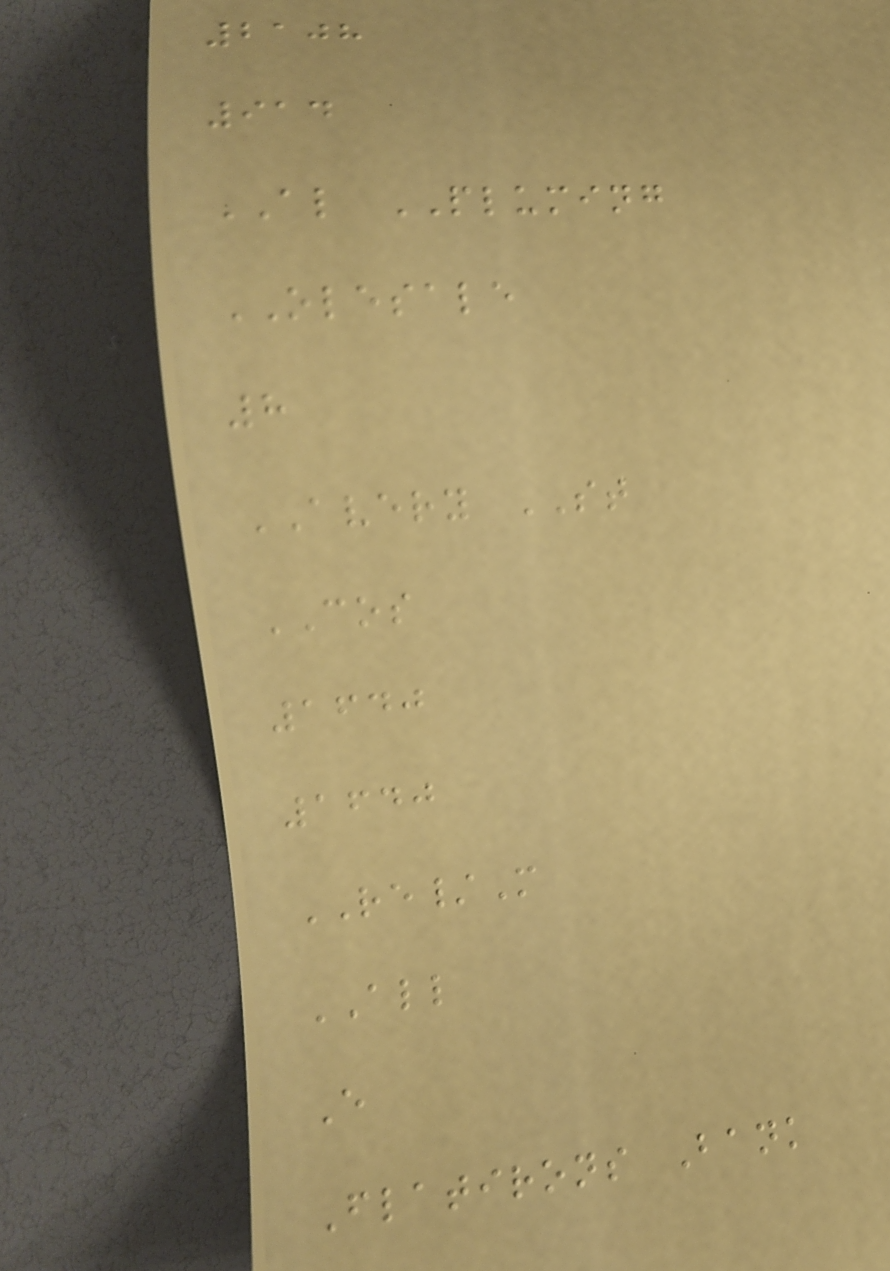2108
914
AL PLUMING
OLESALE
8
AVERY ST
COS
1640
1640
RE/M
ALL
E
Flatirons Bank
